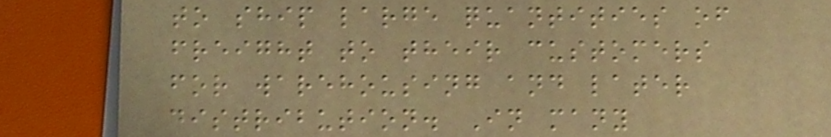to ship large quantities of
freight to their customers
for warehousing and later
distribution. In many
